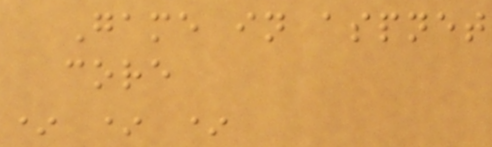Game in aspnet
core
* * *
